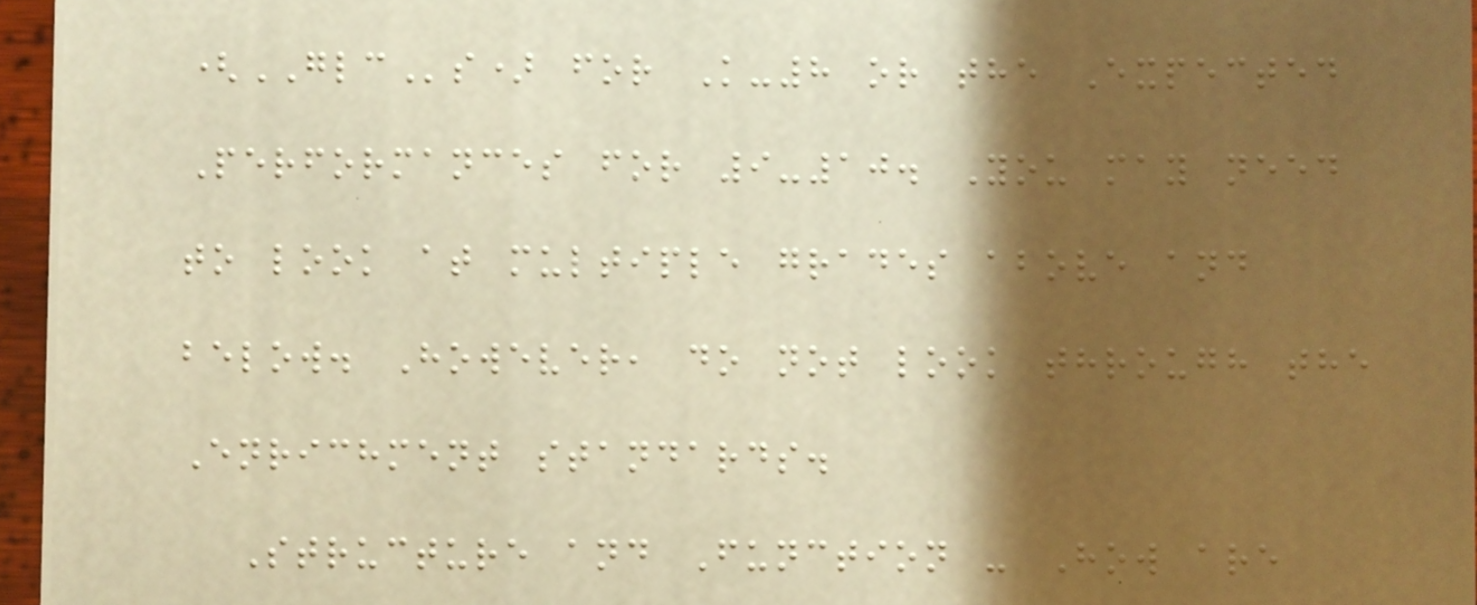(GLCs) for K-8 or the Expected
Performances for 9-10. You may need
to look at multiple grades above and
below. However, do not look through the
Enrichment standards.
Structure and Function - How are
